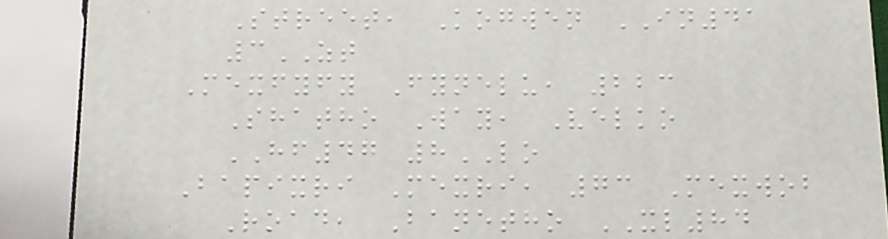Street, Kogwen IN41
3ZT
Mexfyfy Fynelu, 223
Shatho Way, Velko
HF47 8LO
Bapixri Mexri, 73 Mexwob
Road, Banetho XL84
